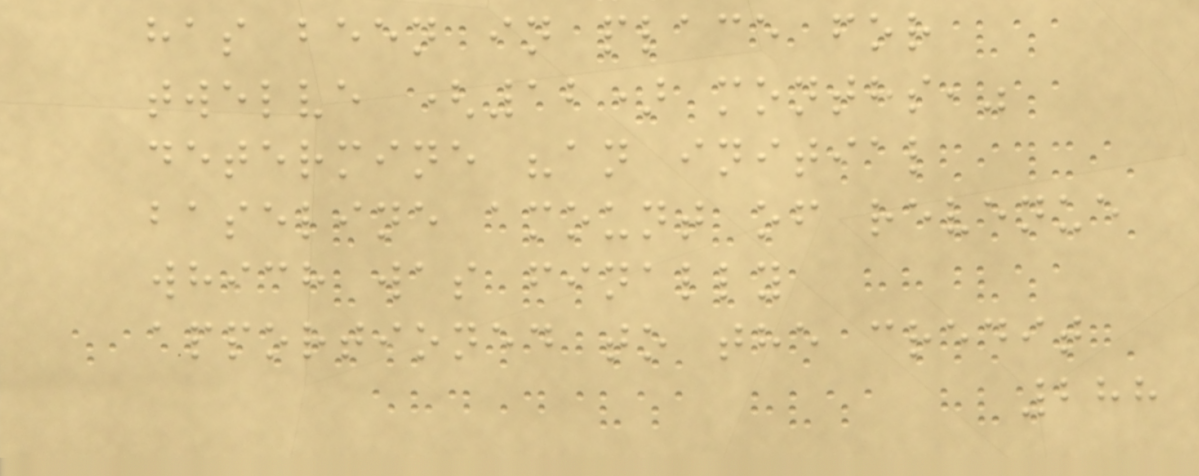has been in place for
twelve (12) months,"
determine "an initial
baseline amount of revenue
which was finally
apportioned to the credit
288
